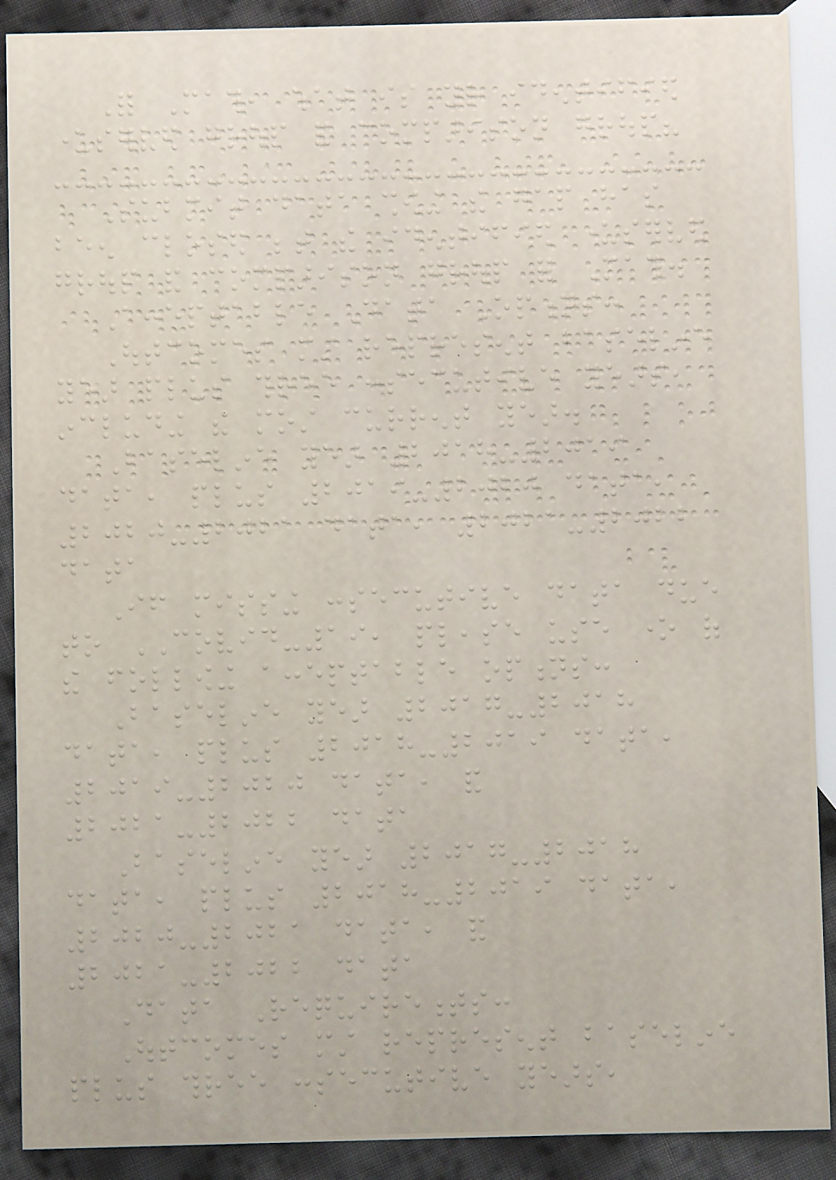For Math, what is your identified
underserved group and comparison group?
Submit data showing the gap has
been closed between the identified underserved
group and comparison group for Math.
Acceptable Data Options:
Outcomes must represent baseline
year plus three consecutive years,
including the most current year.
Baseline year 2018-2019
data, plus 2019-2020 data,
2020-2021 data, 2021-2022
data
If missing consecutive data due
to COVID-19, please use one of
the following acceptable options:
Baseline year 2017-2018
data, plus 2018-2019 data,
2019-2020 data, and
2021-2022 data
Baseline year 2017-2018
data, plus 2018-2019 data,
2020-2021 data, and
2021-2022 data
Data Requirements:
Outcomes must represent baseline
plus three consecutive years,
